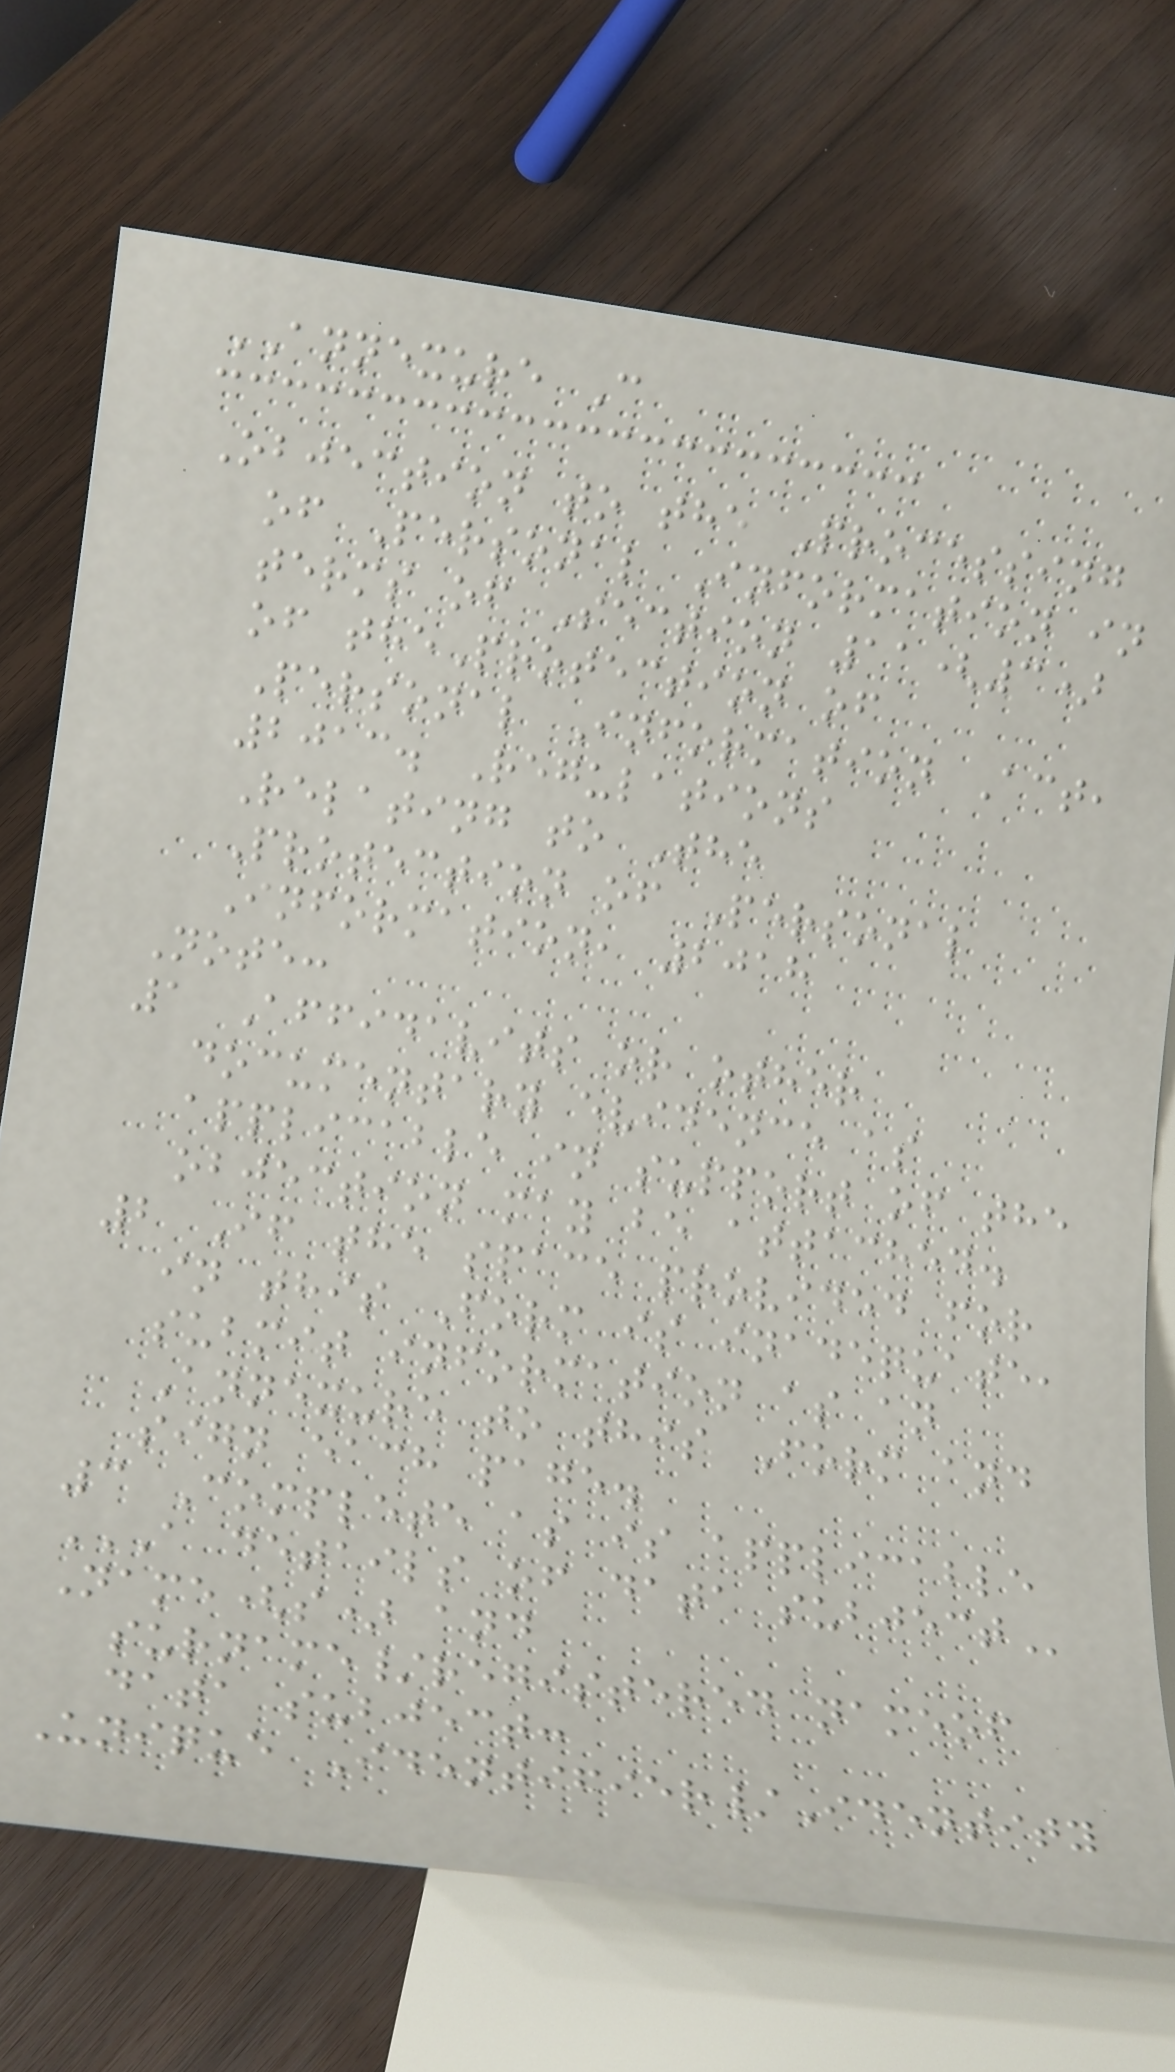ANNEXURE C
Objection to the Processing
of Personal Information in
terms of Section 11(3)
of theProtection of
Personal Information Act,
2013. Regulations
Relating to The
Protection of Personal
Information, 2018
Note:
1 Affidavits or other
documentary evidence as
applicable in support of the
objection may be attached.
2 If the space provided for
in this Form is inadequate,
submit information as an
Annexure to this Form and
sign each page.
3 Complete as is applicable
A DETAILS OF DATA SUBJECT
Name(s) and
surname/registered nameof
data subject:
Unique Identifier/Identity
